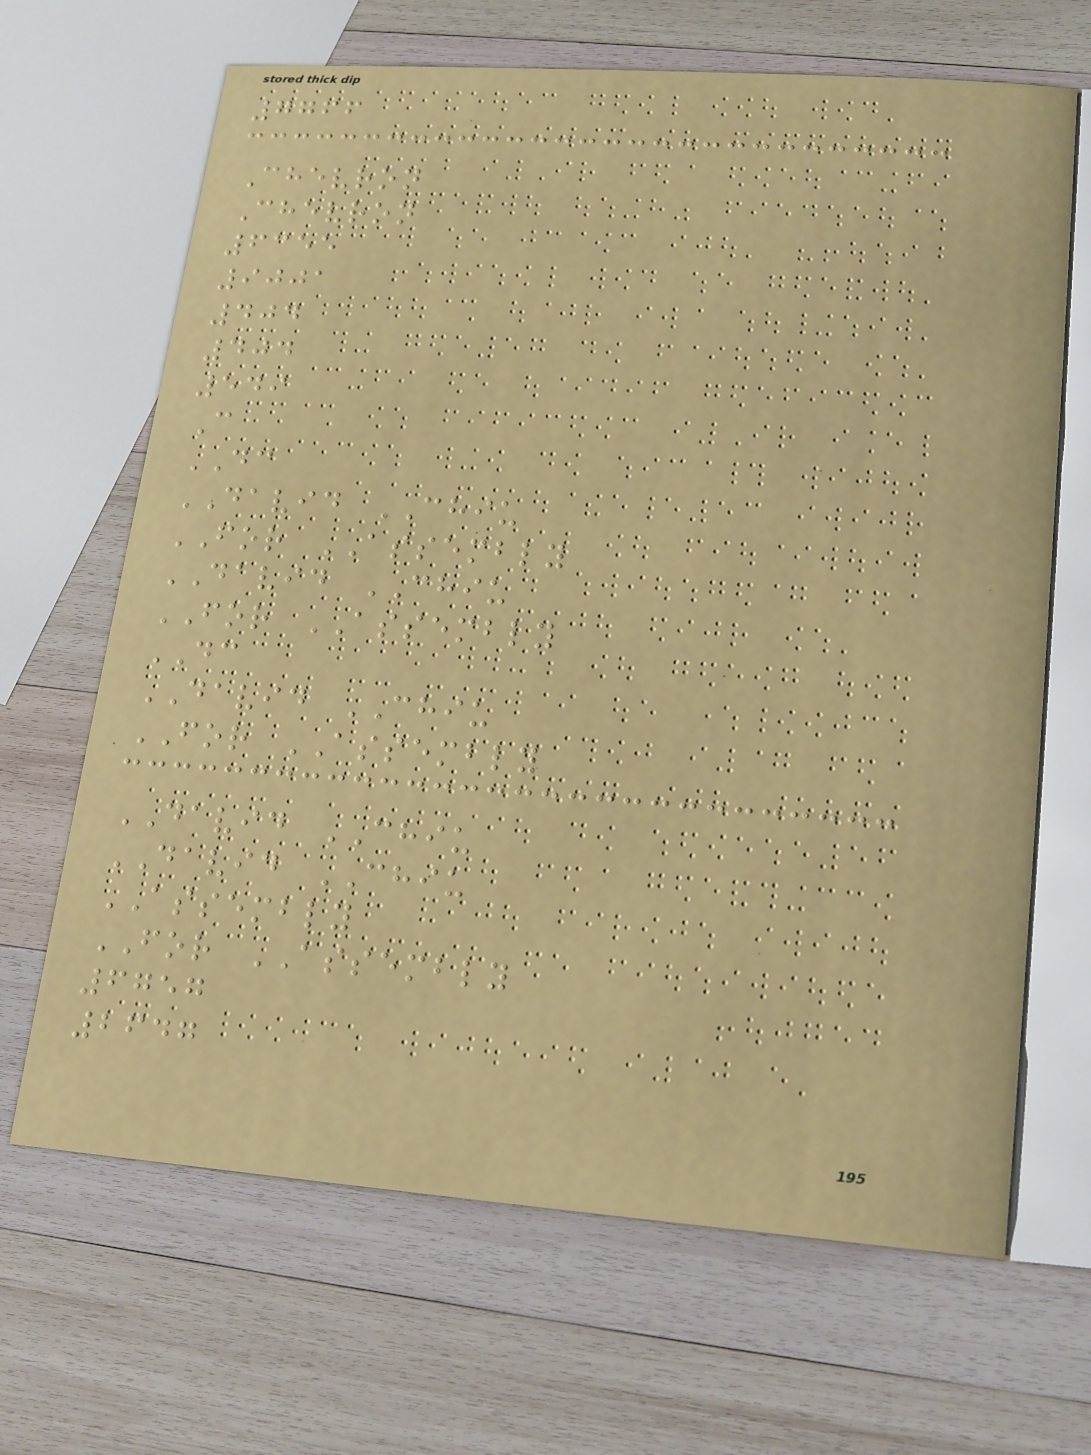7766
Chevron
Chevron
6355
9001
404
404
549
C
DC
DAVID CHIU
FOR ASSEMBLY
DAVID CHIU
FOR ASSEMBLY
DC
DAVID CHIU
FOR ASSEMBLY
DAVID CHIU
DAVID CHIU
ASSEMBLY
FOR ASSEMBLY
6757
2647
